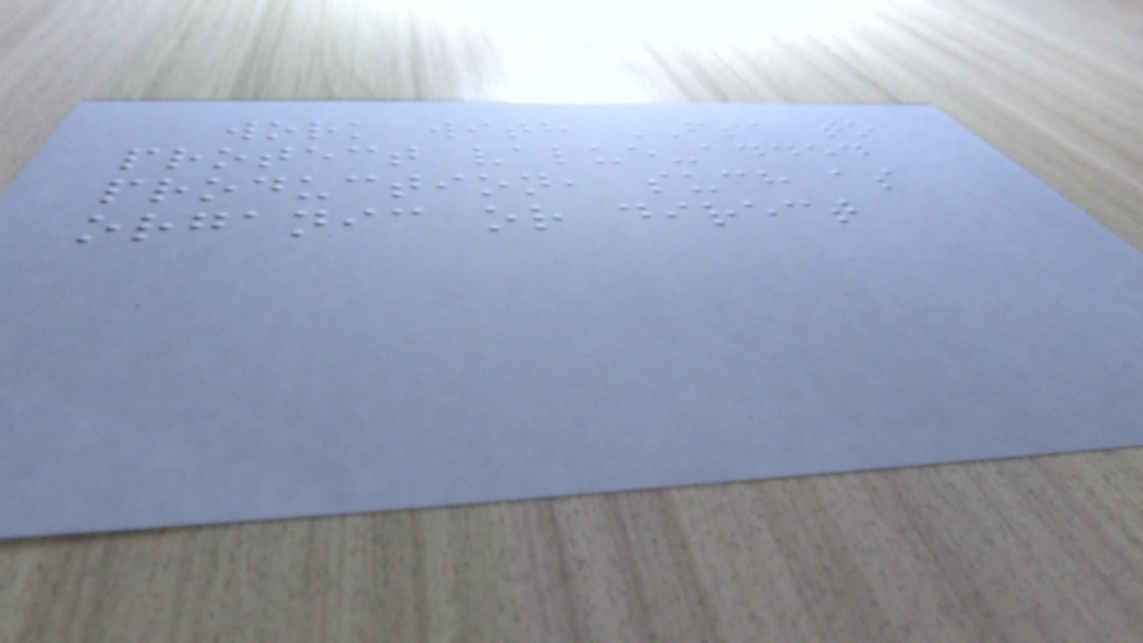work with FSA to
protect value-added
production, such as
organic or direct
